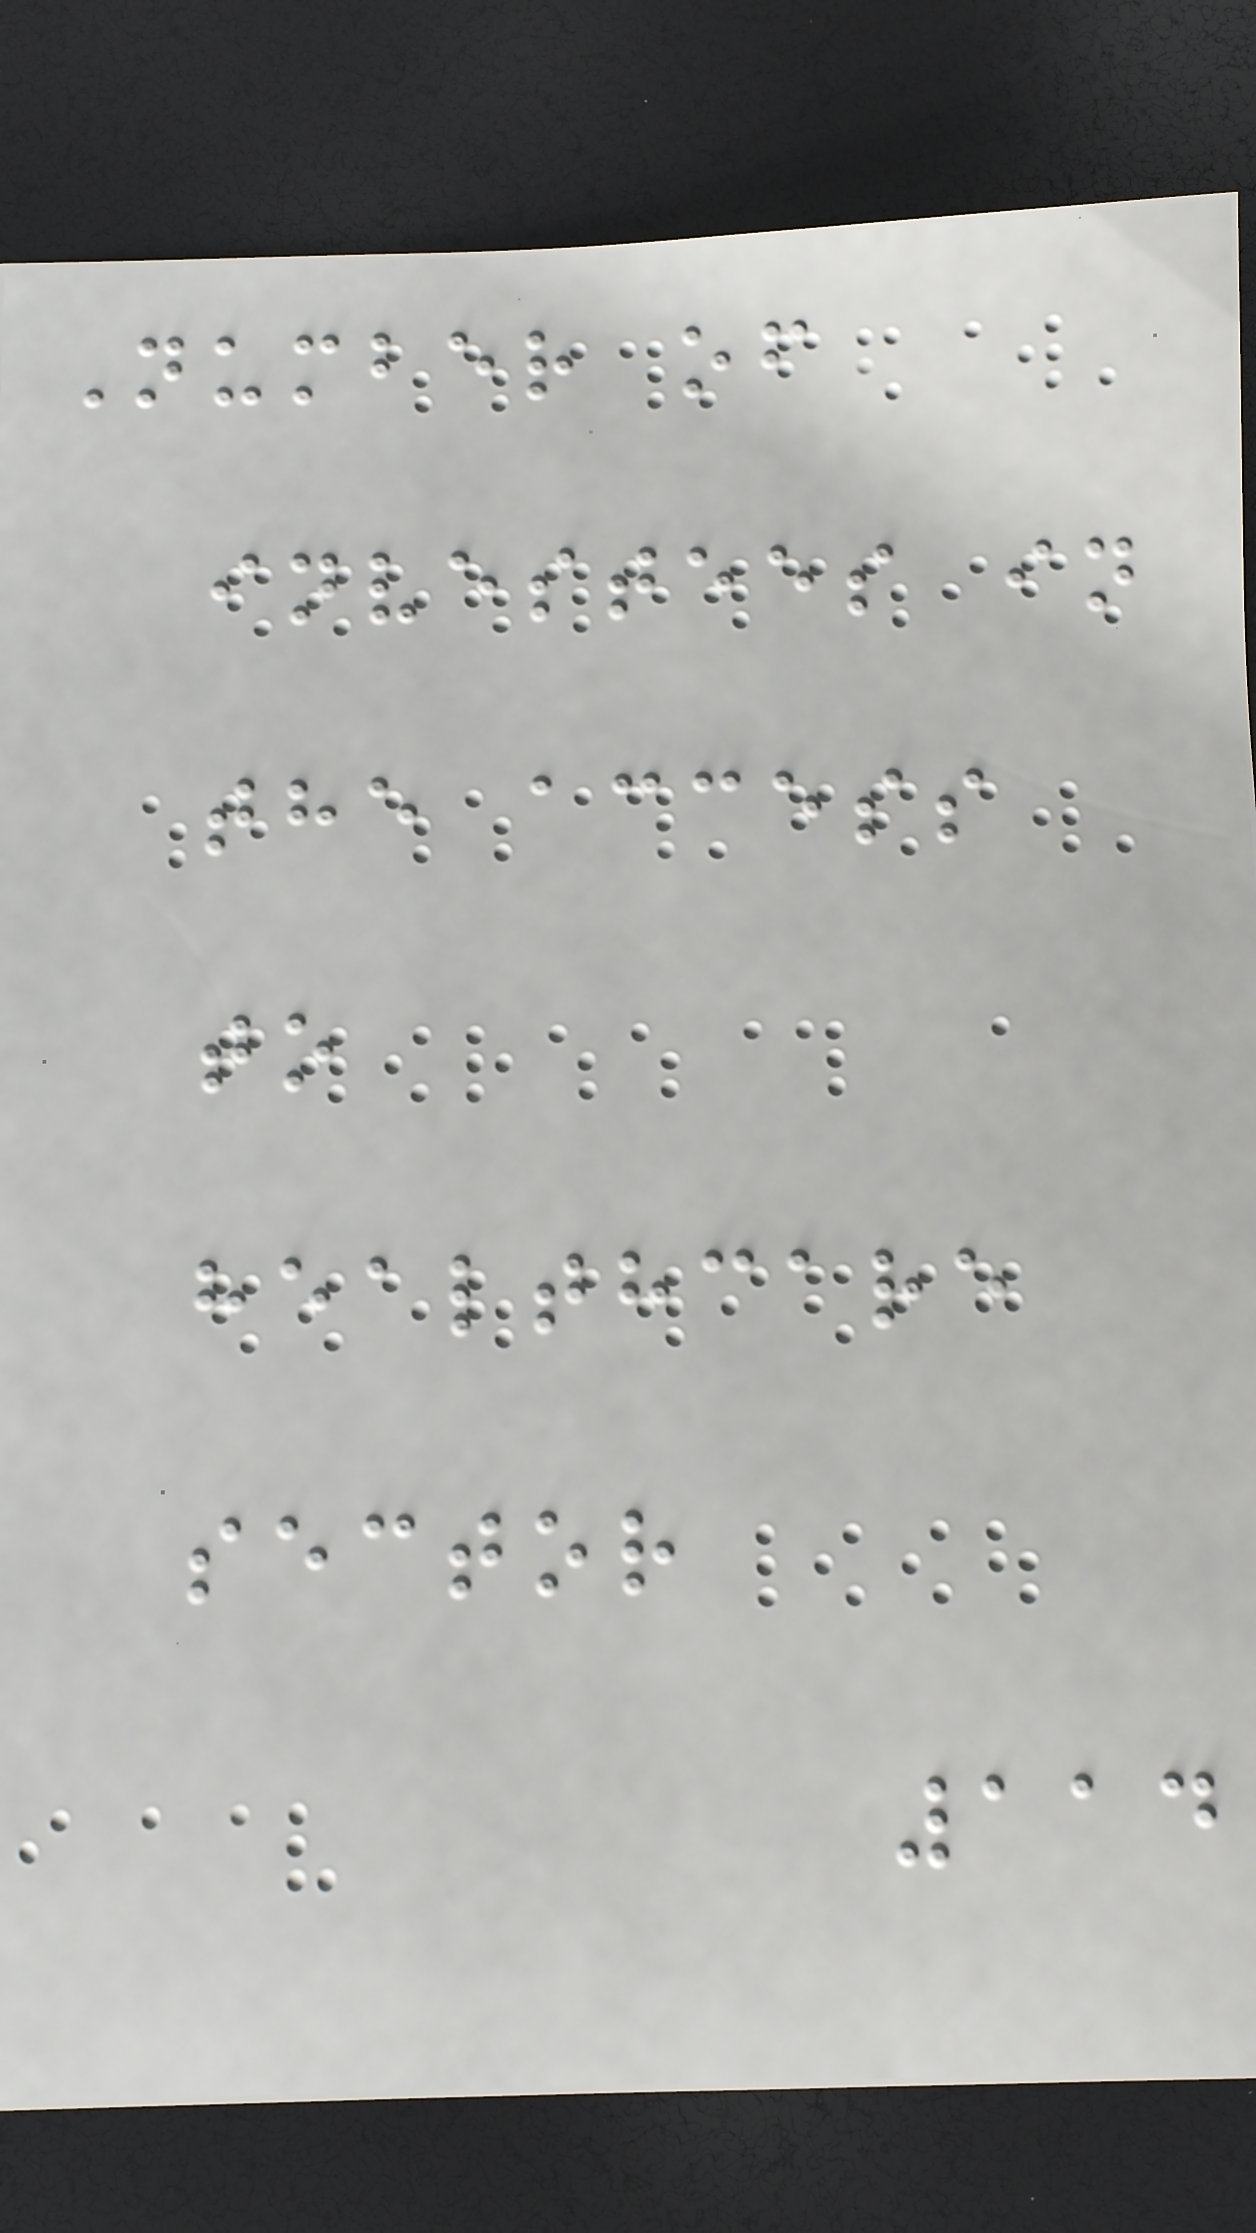Number of
investees in
the access
to
healthcare
sector
114
